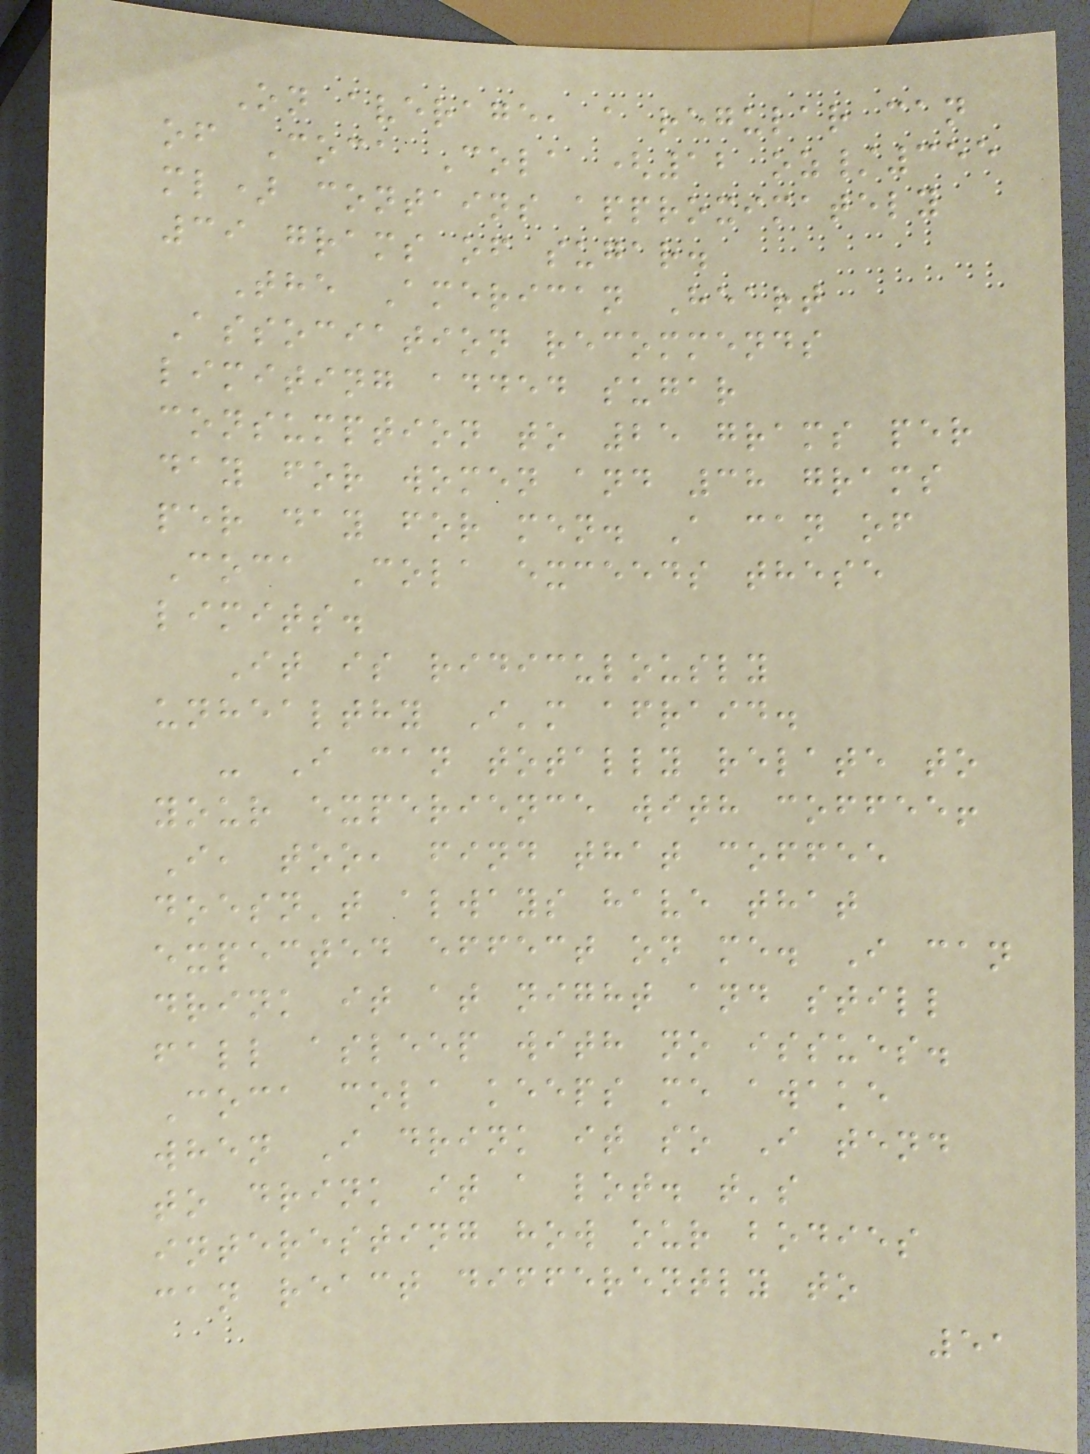On average, a regular can
of Coca Cola (12 oz/355
ml) contains approximately
39 grams of sugar.
The American Heart
Association recommends
limiting added sugar
consumption to 25 grams per
day for women and 38 grams
per day for men. A can of
Coca Cola exceeds these
limits.
It is ridiculously
unhealthy I'm afraid.
- I can totally relate to
your experience with coffee!
I, too, find that coffee
doesn't always have that
expected effect on me. I can
drink it at night and still
fall asleep with no issues.
Coca cola keeps me awake
when I drink it so I tend
to drink it a lot. t's
interesting how our bodies
can react differently to
51
